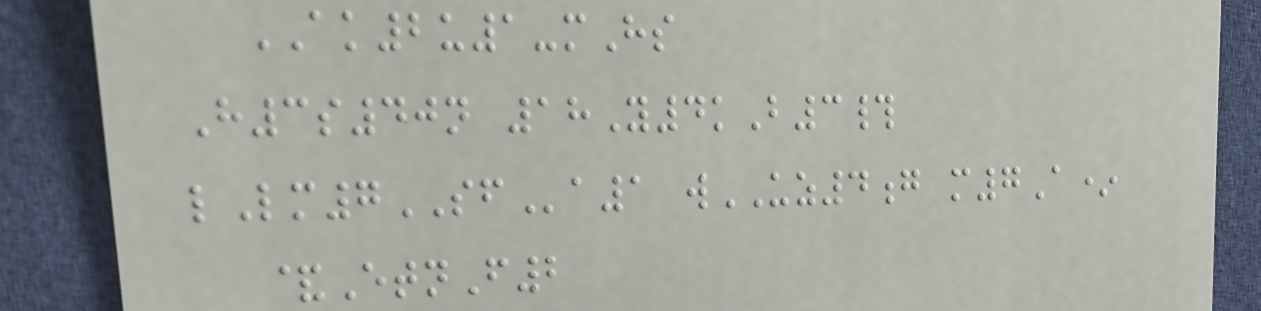AK2u1-mHs
H3s40n 18Y4kB3#
lLm7SFa1 wUZ4g m7A*
&EtnF2
